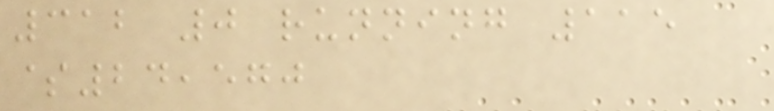312 0 running 115
$24,570
